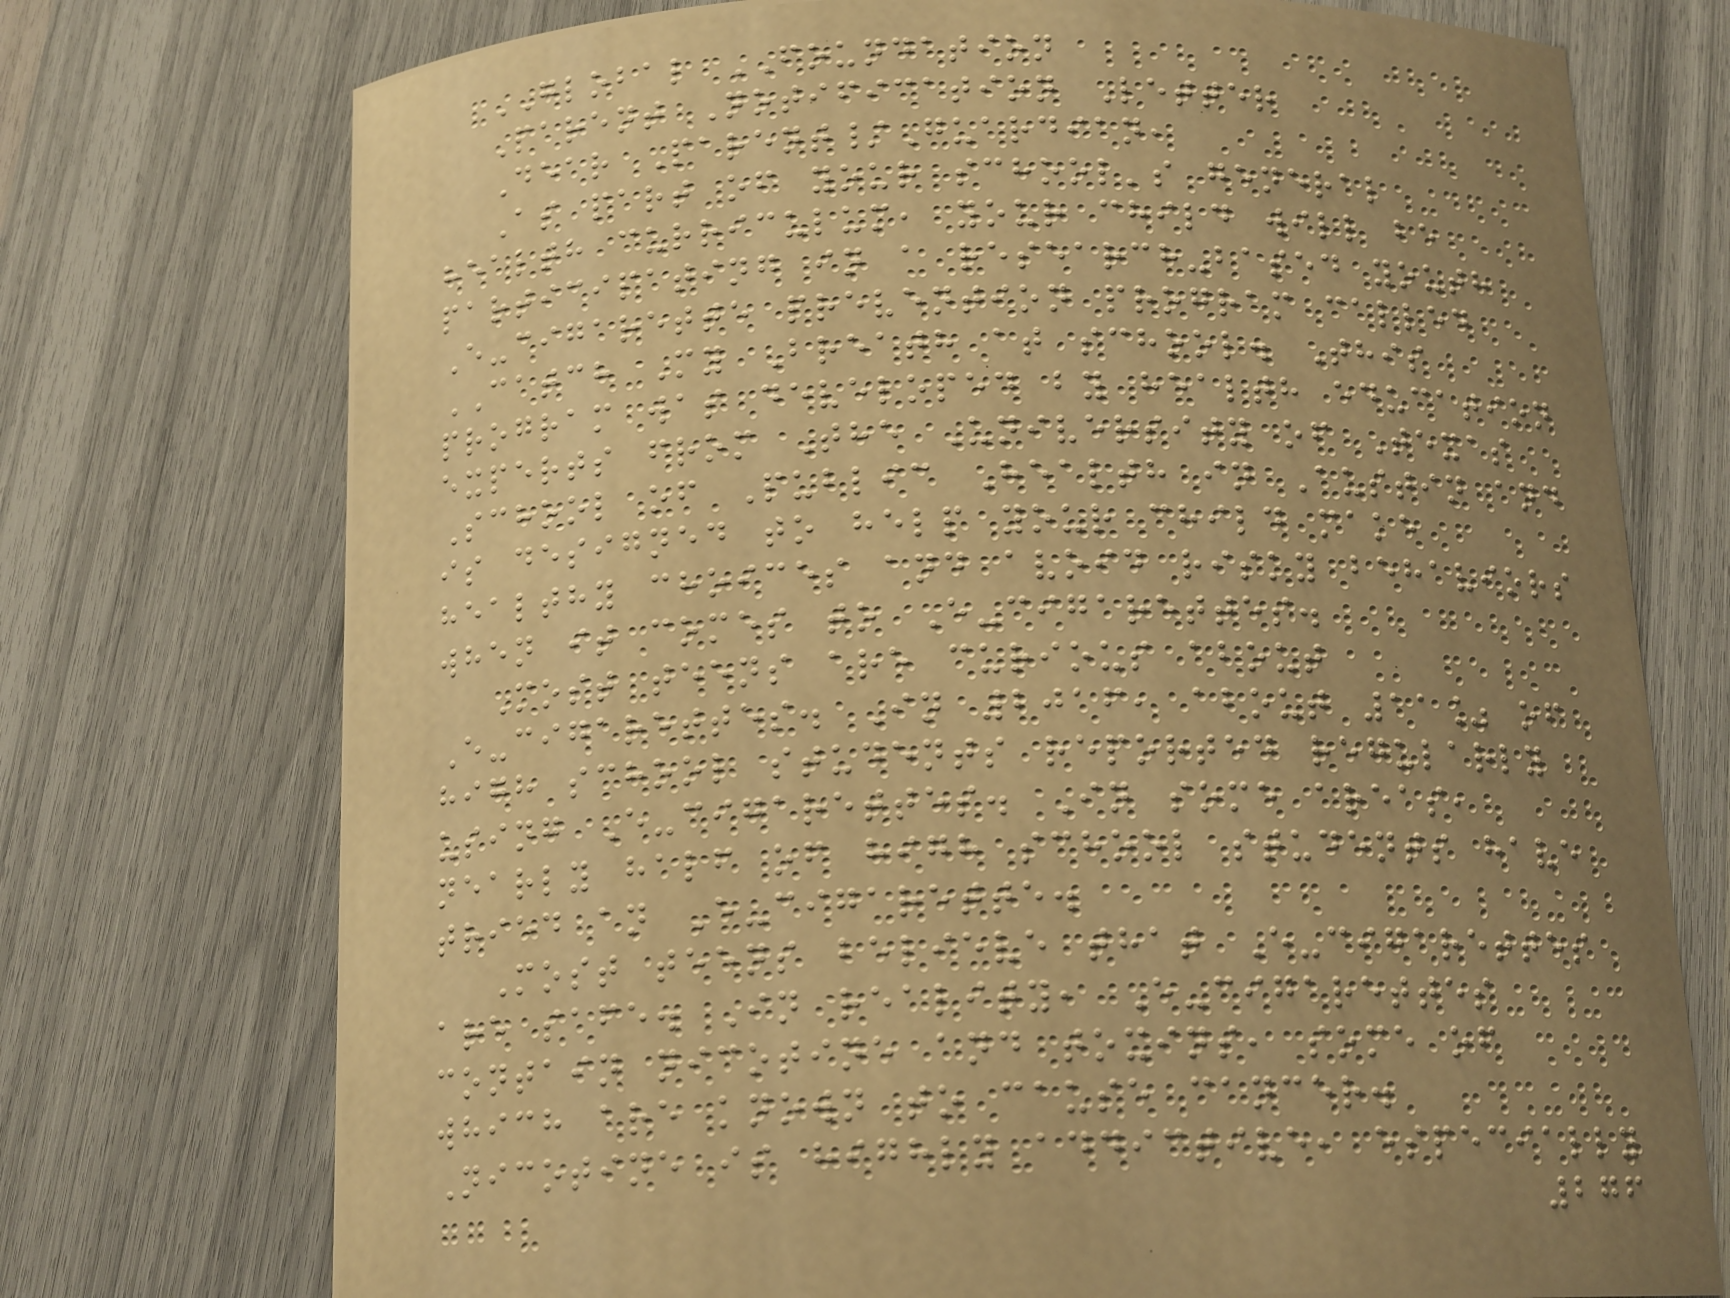GLOBAL FOUNDATION
Parent Notification Letter
Dear Parent/Guardian,
As part of your school's general
health curriculum, your child will be
participating in a research-based youth
E-cigarette prevention program called
CATCH My Breath at school. This
program was developed by health education
experts from The University of Texas
School of Public Health in Austin and
is designed to help your child make
healthy choices and avoid risky behaviors
when it comes to E-cigarettes.
Most teens are curious about
E-cigarettes. In 2016, about 11% of
high school students reported regularly
using E-cigarettes. In some areas,
nearly half of high school students have
tried an E-cigarette.
Most teens believe that E-cigarettes
are safe. In reality, E-cigarettes
contain nicotine and toxins, some of
which are known to cause cancer.
Nicotine is highly addictive, especially
276
